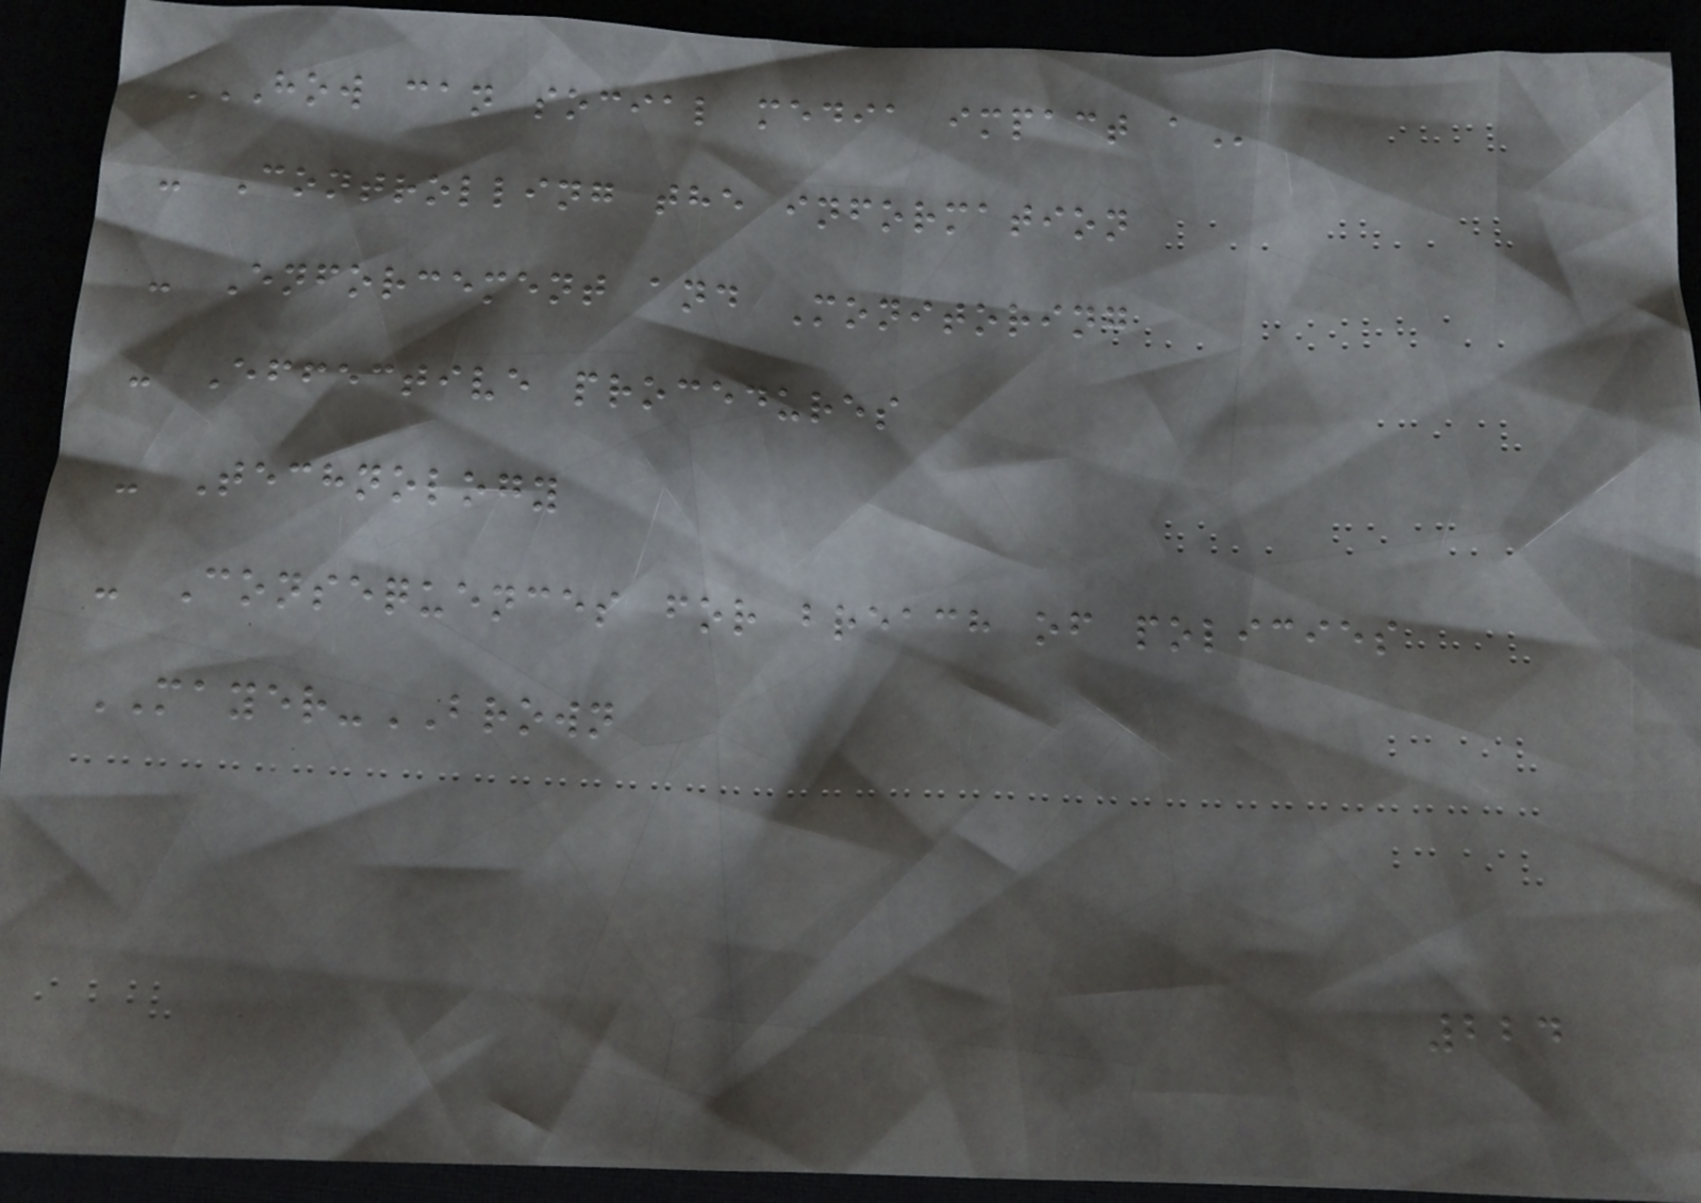HOW CAN SOCIAL MEDIA IMPACT A
- Controlling the information
- Enforcement and Monitoring
- Effective procedures
- Technology
- Consequences for breach of policies
MAYER-BROWN
224
